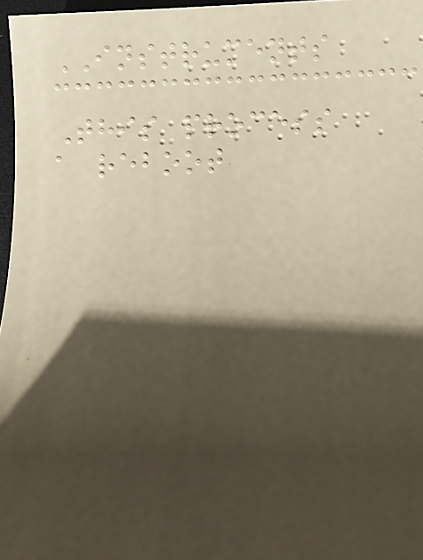INSTRUMENTS
This process
a reboot
